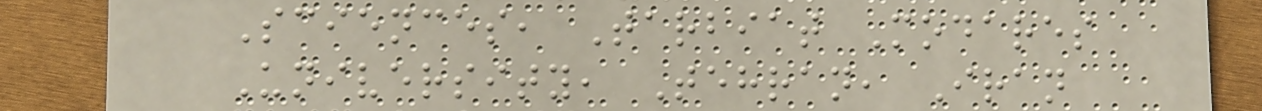Sciences, Tarbiat Modares
University, Tehran, Iran
